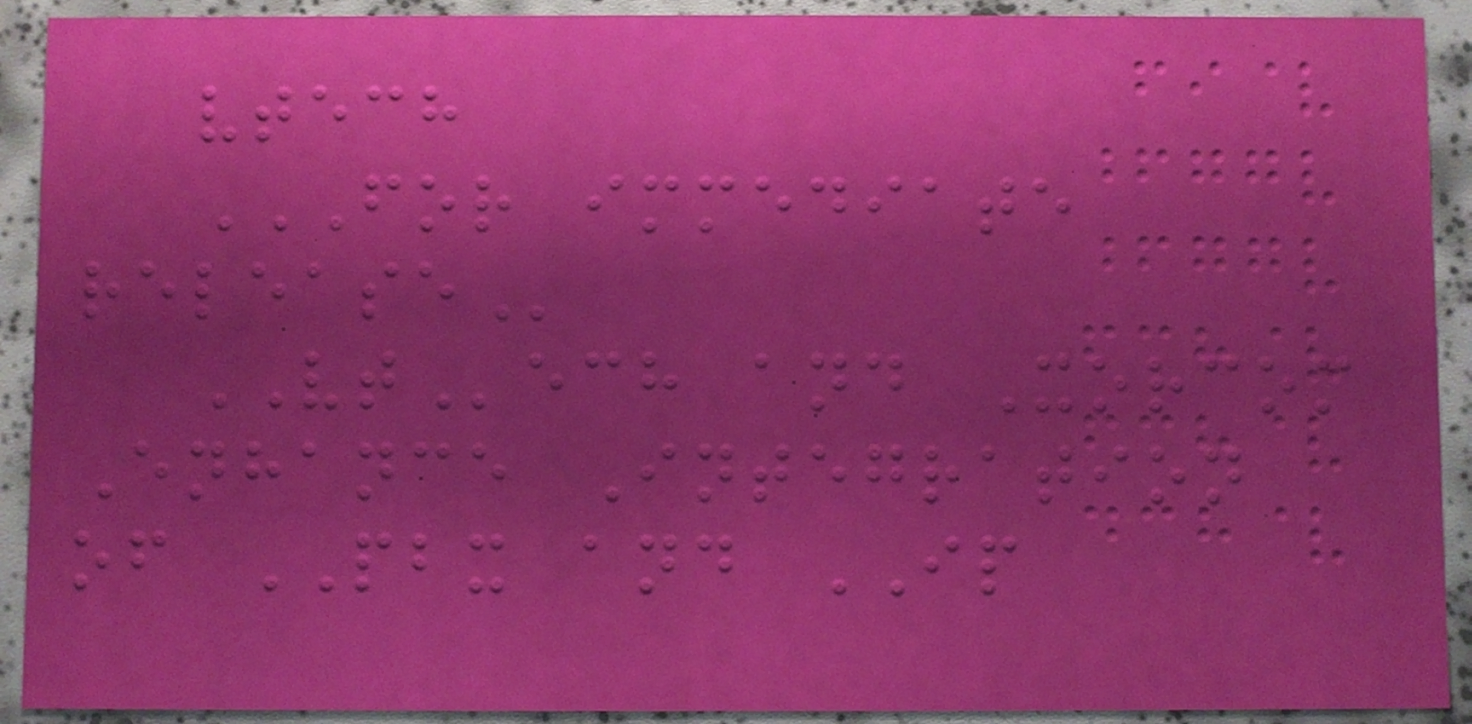vtech
FOR IMMEDIATE
RELEASE
VTech and Xorcom
Enhance Integration
of PBX and IP
